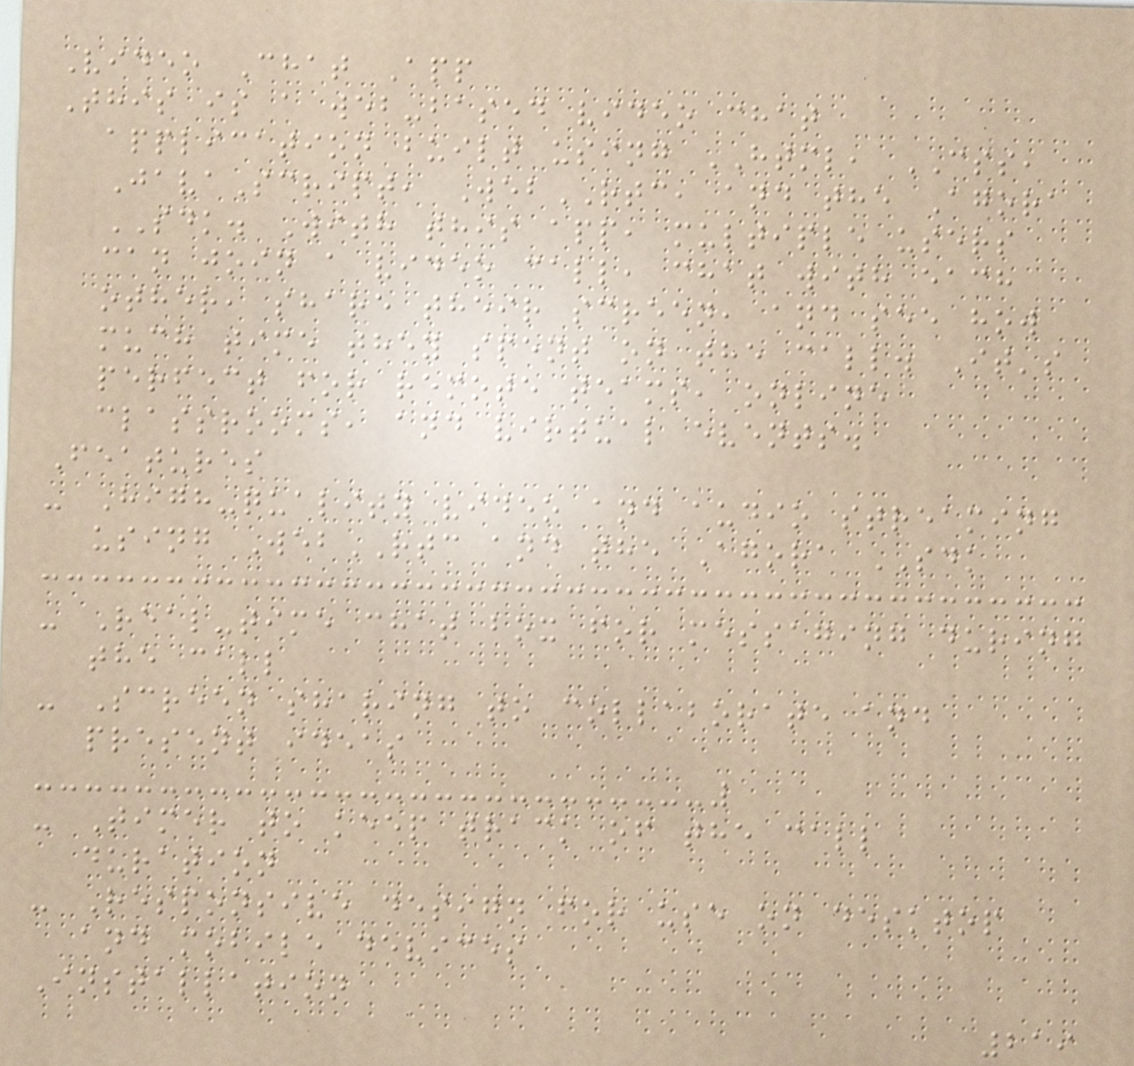Video Chat App
This is a web-based video chat
application built using HTML, CSS,
JavaScript, WebRTC, and the Agora
SDK. With this app, multiple users
can join a video call, chat with each
other, share their screen, and see how
much time they spent on the call. It's
perfect for remote teams, online
classrooms, and virtual events.
Features
- High-quality video and audio streaming
using WebRTC and the Agora SDK
- Real-time chat box for messaging during
the call
- Screen sharing to collaborate and
present ideas
- Timer to keep track of the call
duration
- Responsive design for use on desktop
and mobile devices
Installation
219
